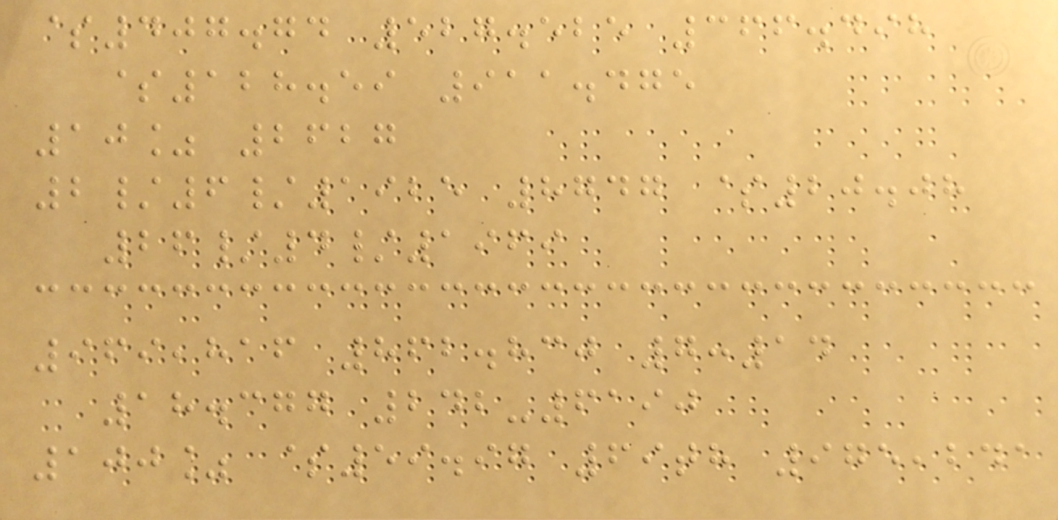$407.74 527.525 366.498
$128.59 911.475
10% 2627
2/6/1925 8747 $20.08
26/4/1969
969,816 862.830 7:14
18.377 242-6190
100% $59.97 69th 975,241
